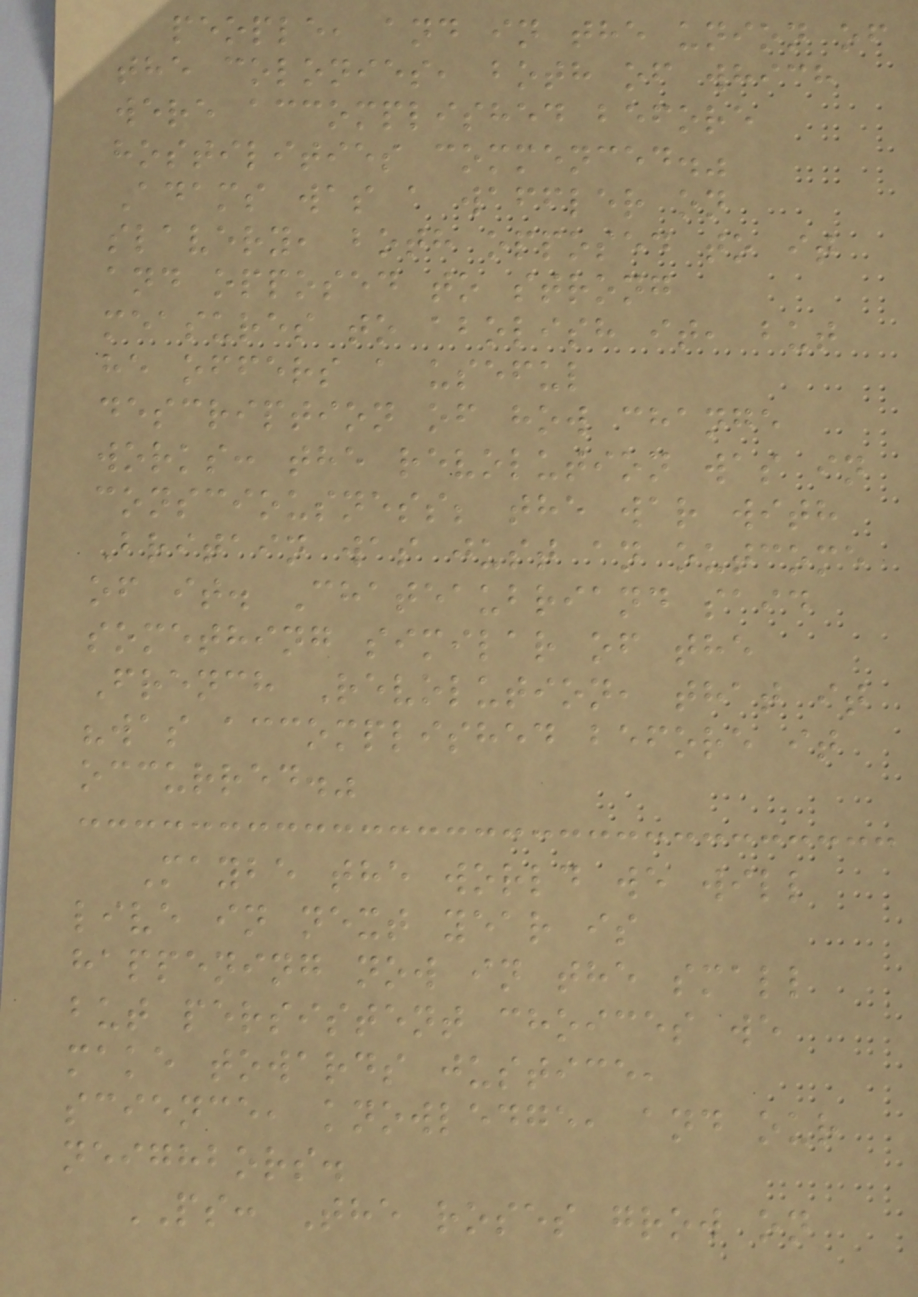people, and in the union of
the colonies, both of which
were accomplished before
hostilities commenced."
Adams was a waffler on
slavery, both opposed to it
and opposed to strong
measures to abolish it, but
he offers a useful
description of how change
works: the revolution was in
consciousness; the war with
Britain was just an outcome
of it. Chateaubriand said
something similar of the
French Revolution, that it
"was accomplished before it
occurred."
Maybe the world we will
live in next year is
happening now in the small
but persistent choices we
make towards justice,
science, knowledge, and our
neighbors.
PS: The roses grow on
